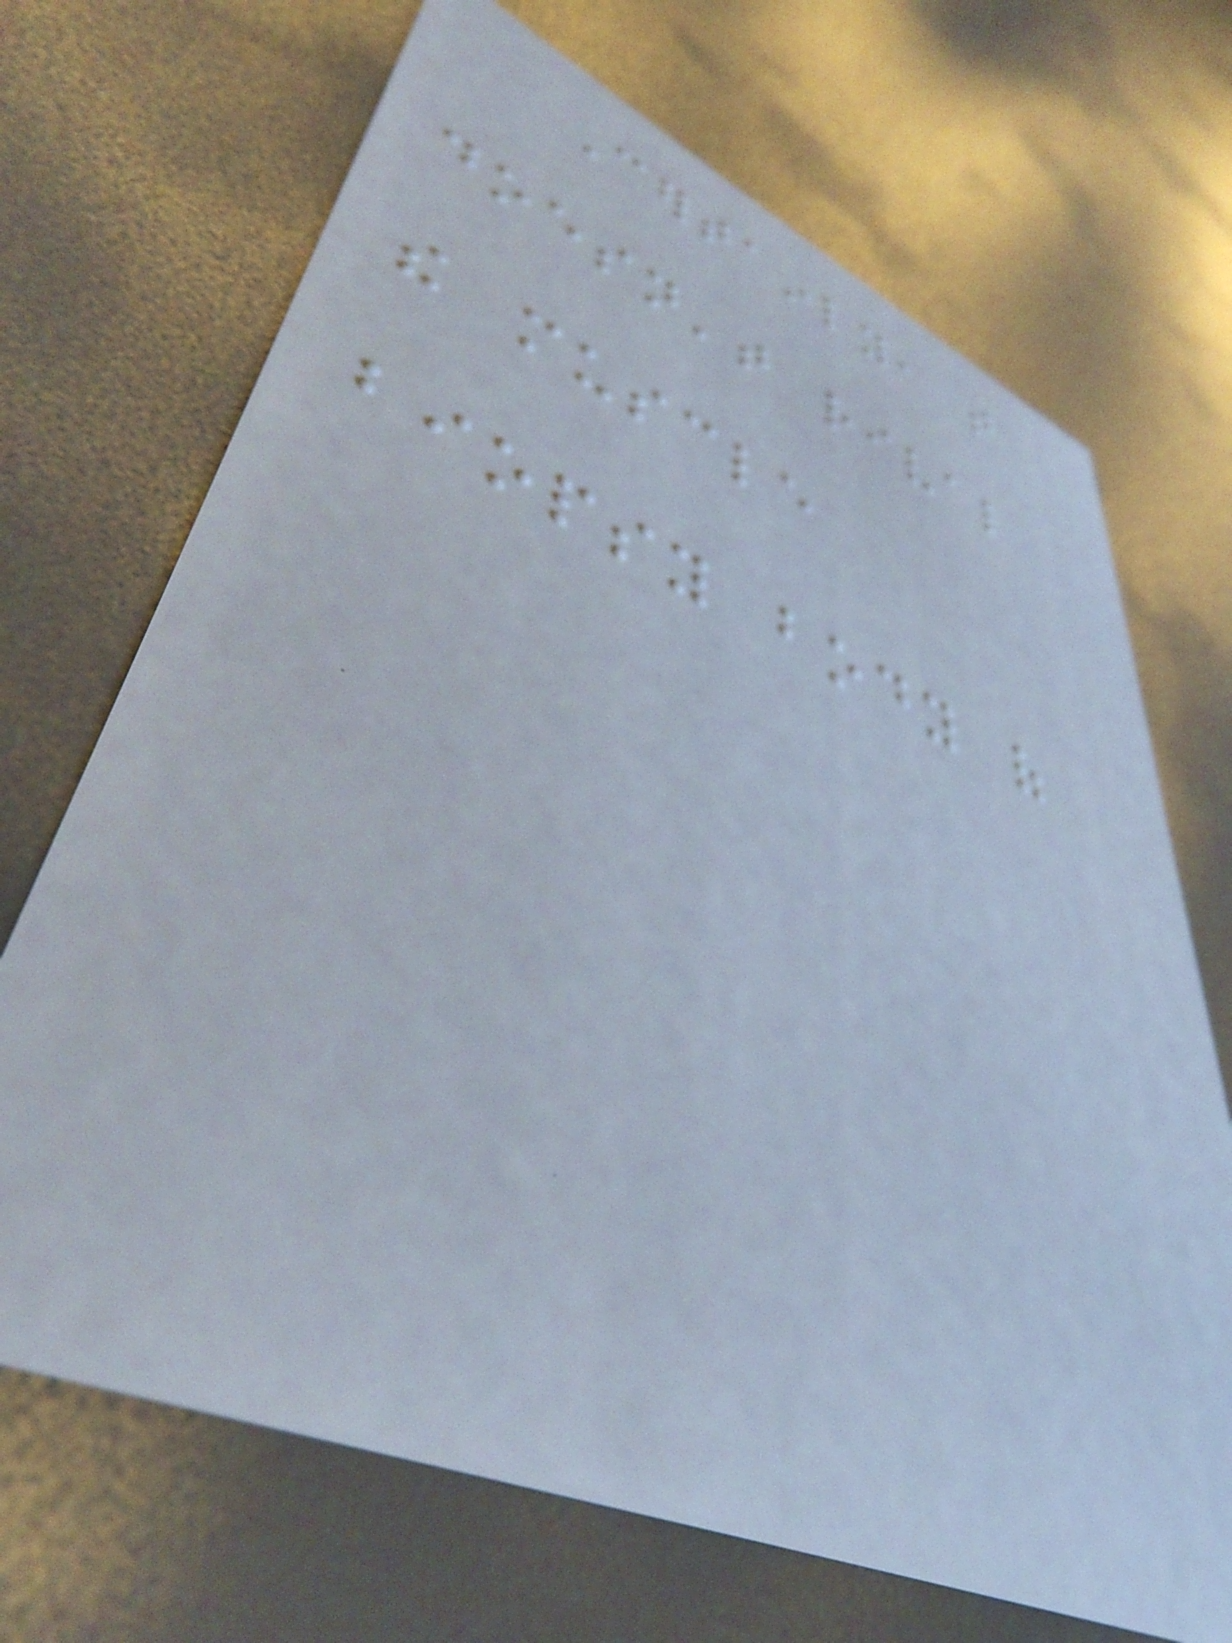Certainly, that
doesn't rival
the muscle
biopsy body of
